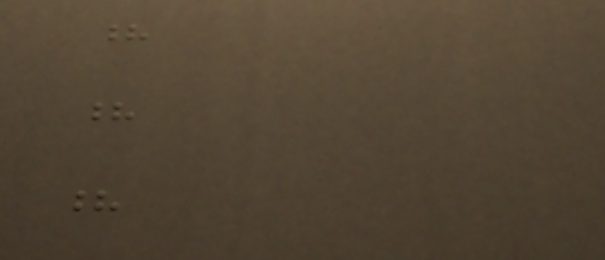?
?
?
